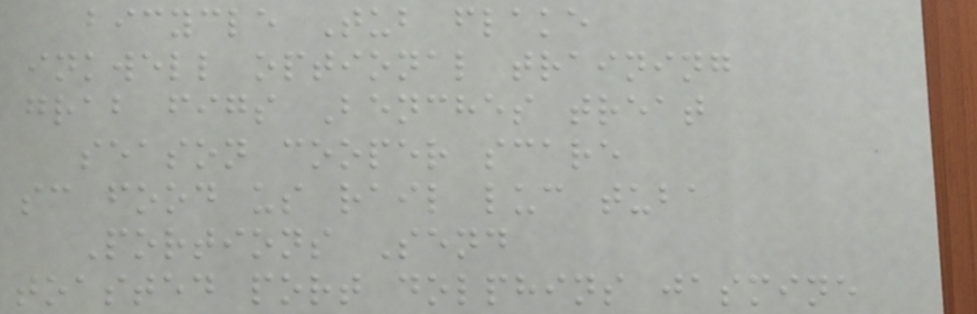bicycle Tub flake
inkwell optional training
grab figs Benches treat
season cooper scare
sc food us rail luc tuba
Portions Send
toasted port dolphins jasmine
